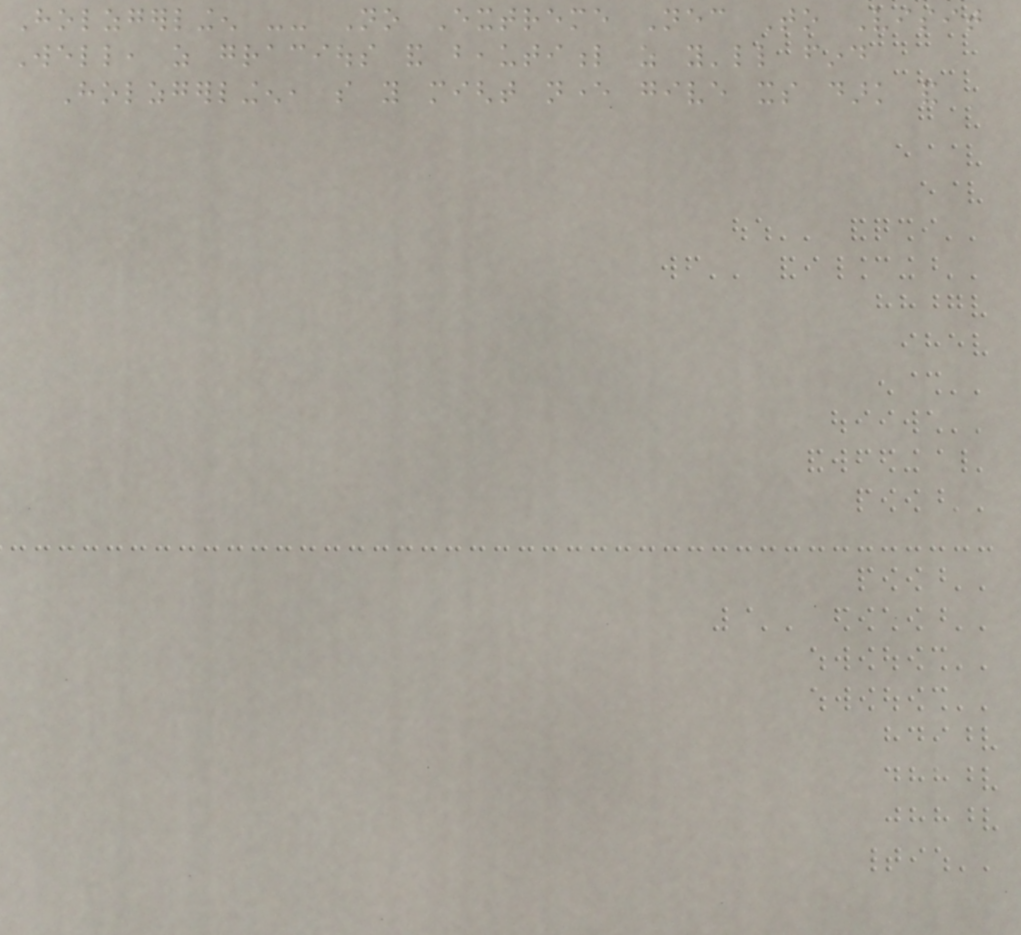Holzgerlingen -- No Extreme Necessary To Visit
Well, as gracious and beautiful as you'll find
Holzgerlingen, so you might never give its dark and
